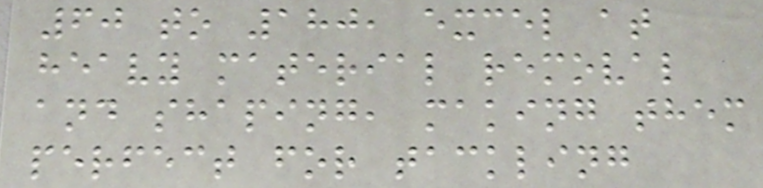60 to 180, excel at
heavy material removal
and shaping, making them
perfect for tackling
